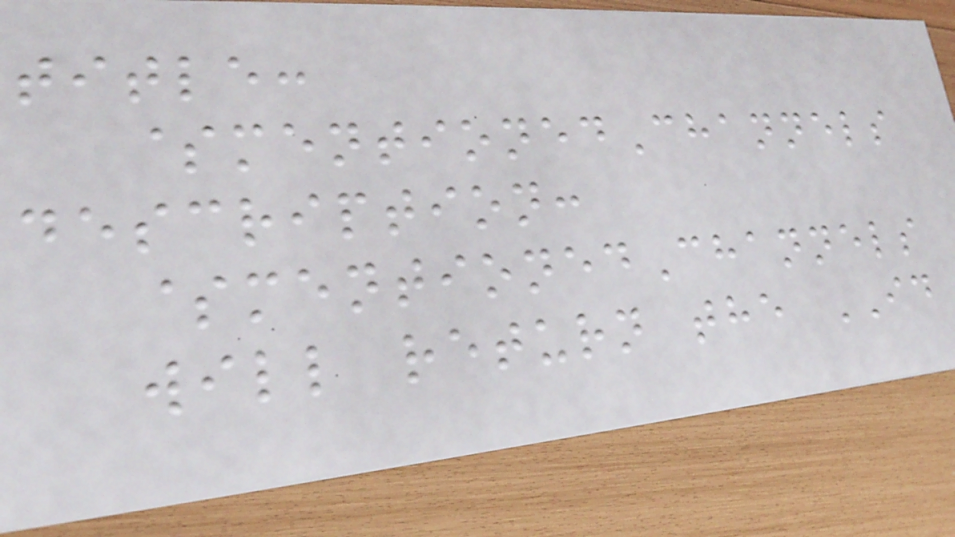title:
$mentionedChannels
description:
$mentionedChannels
will return the ID
